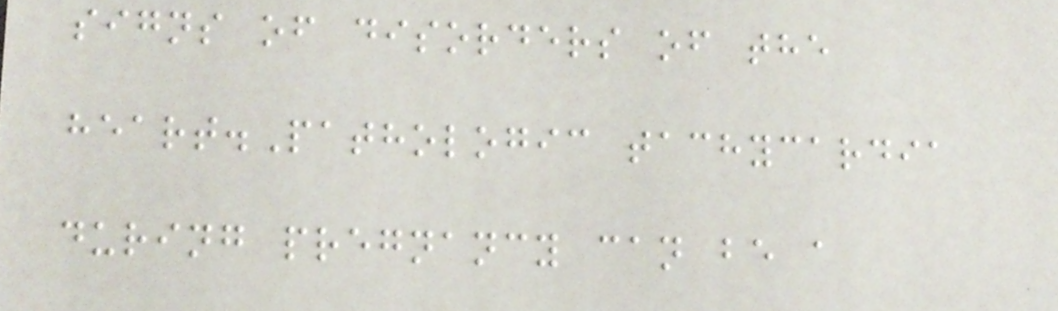signs of disorders of the
heart.Pathologic tachycardia
during pregnancy can be a
